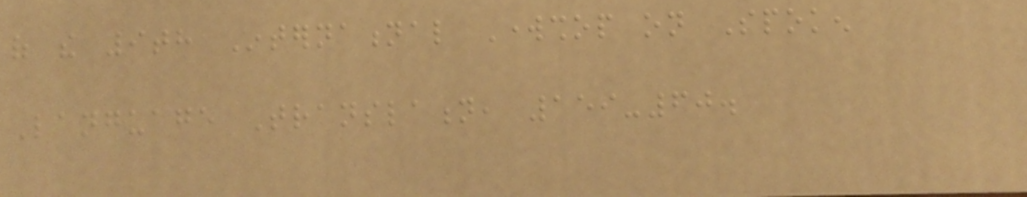of the 9th International Workshop on Spoken
Language Translation, 159-60.
